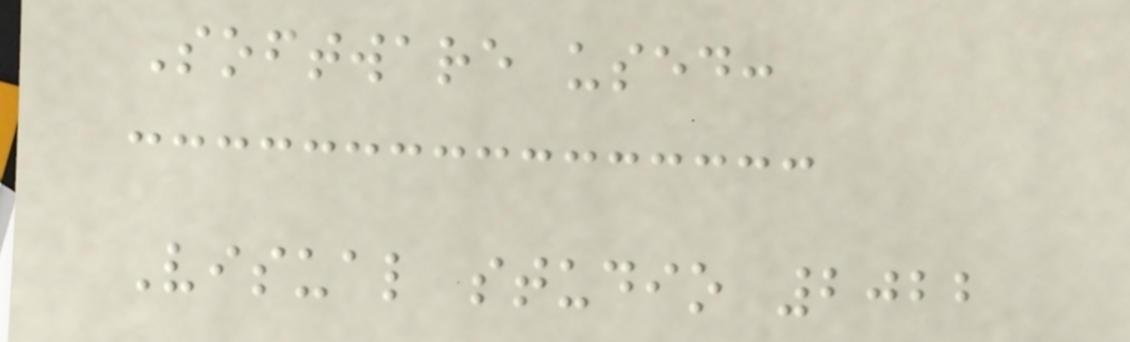Software used:
Visual studio 2022
